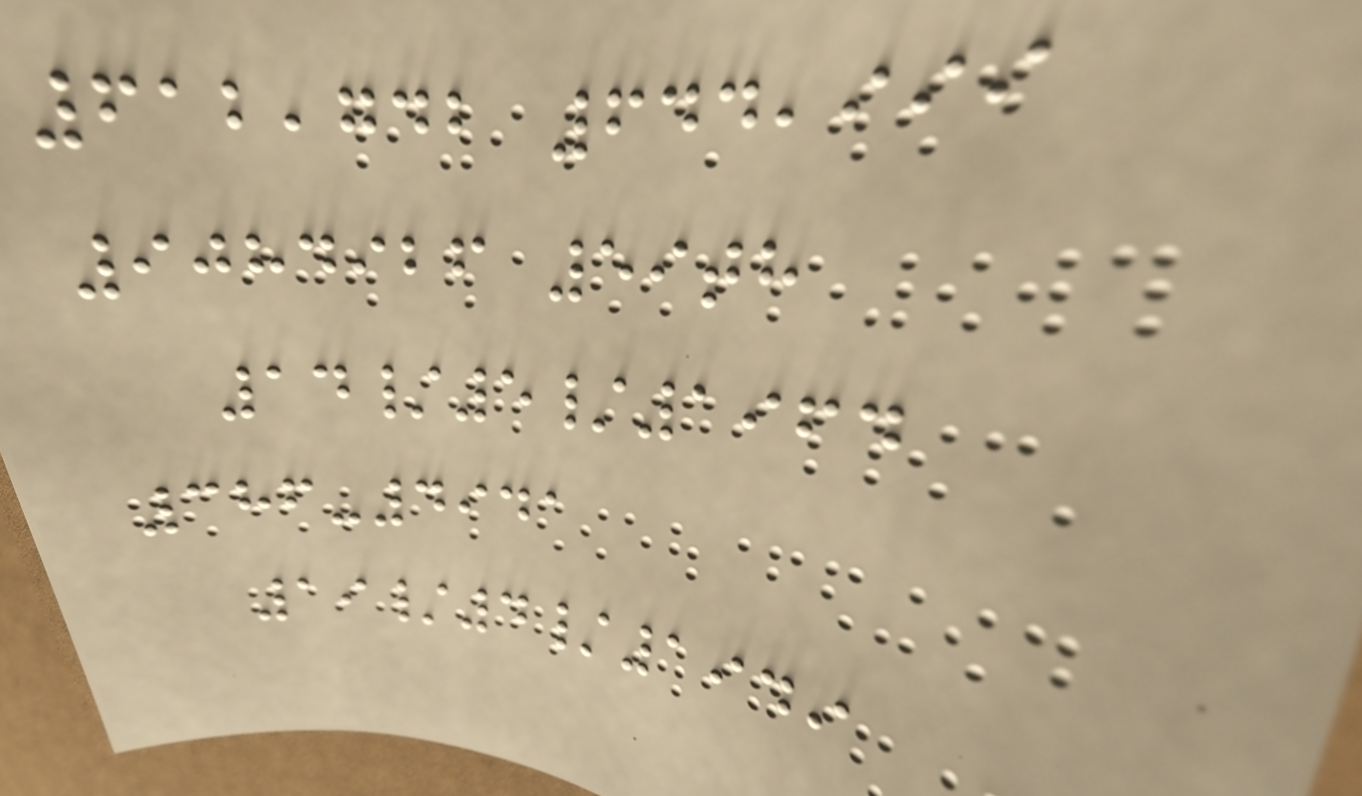612,742 644,999
9084926 59th
14/5/1964
386-4941
19/4/1949
